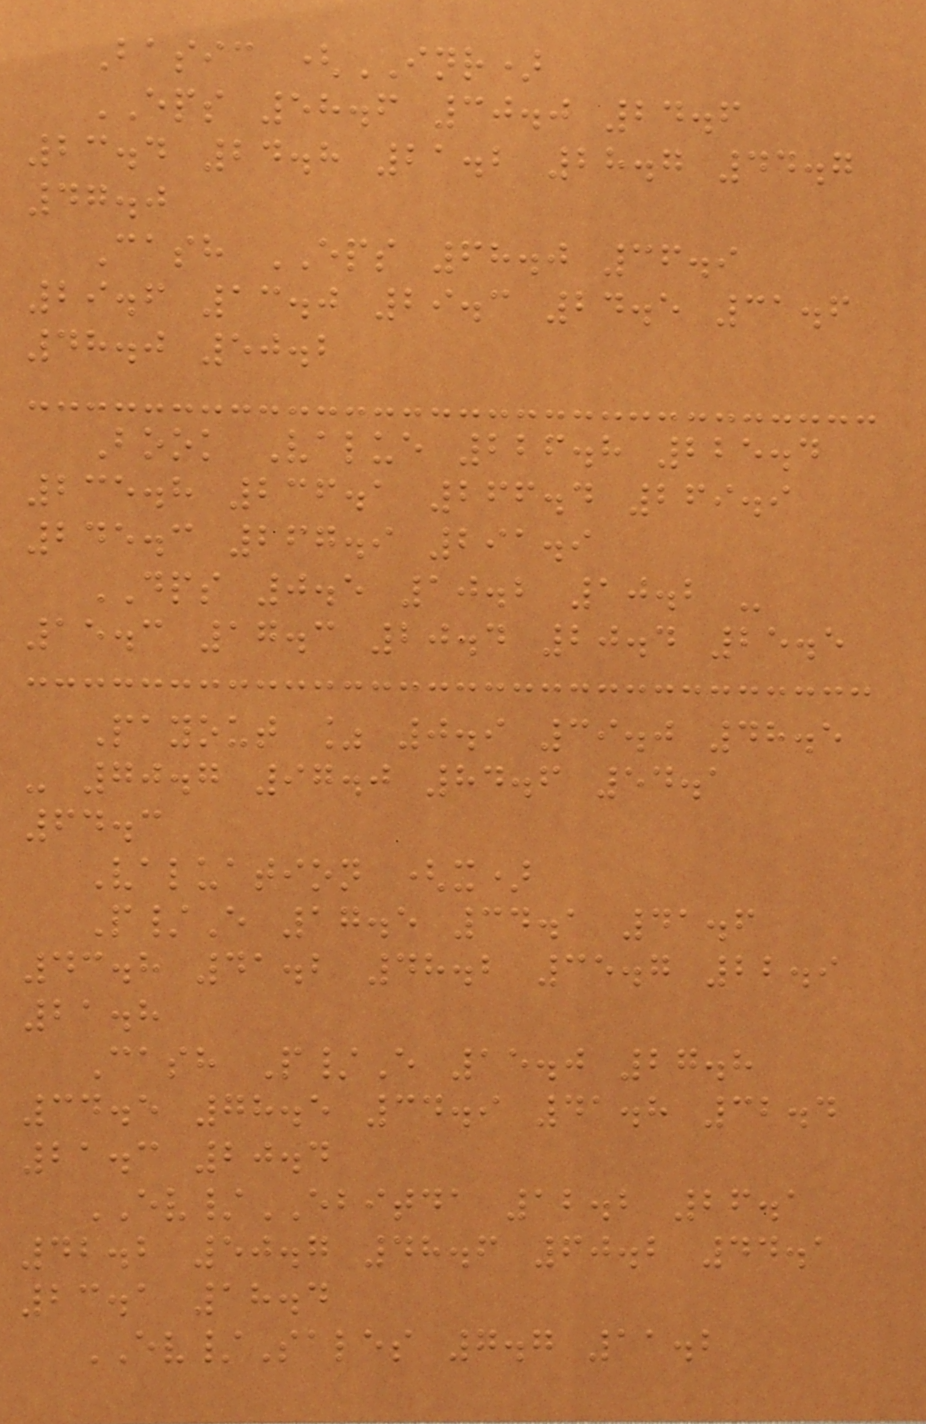Basic (INR)
EPS 58.6 30.0 24.6
23.4 24.8 21.2 28.7 44.7
47.0
Cash EPS 68.0 36.9
29.6 13.0 29.3 24.5 31.6
48.0 50.2
Book Value 226.8 225.4
235.8 236.1 266.4 269.9
245.3 267.9 291.9
DPS 0.5 10.2 10.2 -
15.3 17.3 20.4 20.4 25.5
Payout % 0.9 39.0 48.5
- 70.7 97.0 84.6 54.1
64.3
Valuation (x)
P/E 17.5 34.1 41.6
43.8 41.2 48.2 35.7 22.9
21.8
Cash P/E 15.0 27.8
34.5 78.5 34.9 41.8 32.4
21.3 20.4
EV/EBITDA 12.2 26.1
42.2 50.7 48.6 60.2 44.1
23.1 18.4
EV/Sales 7.7 11.2
